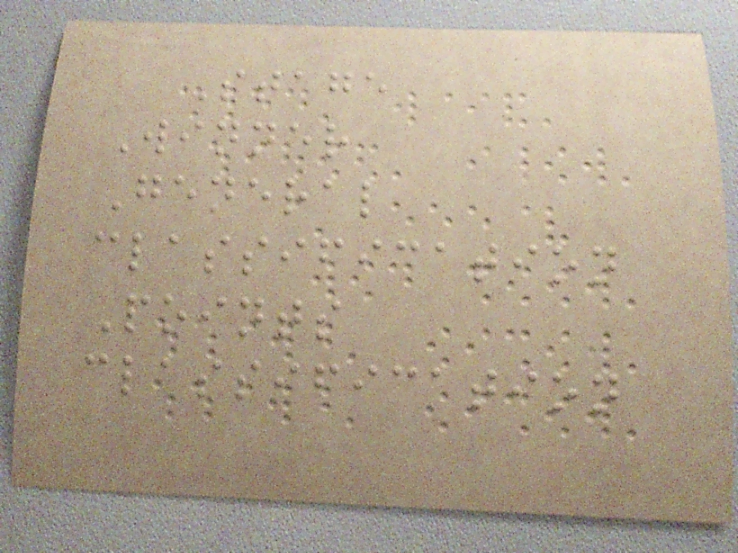Stage
Winner
General
classification
Points
classification
